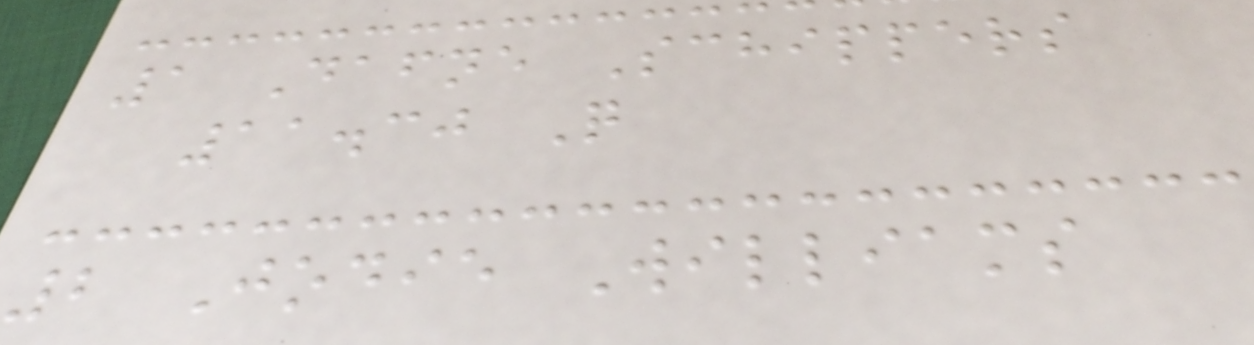1 Dafne Schippers
11.30 Q
2 Jodie Williams
